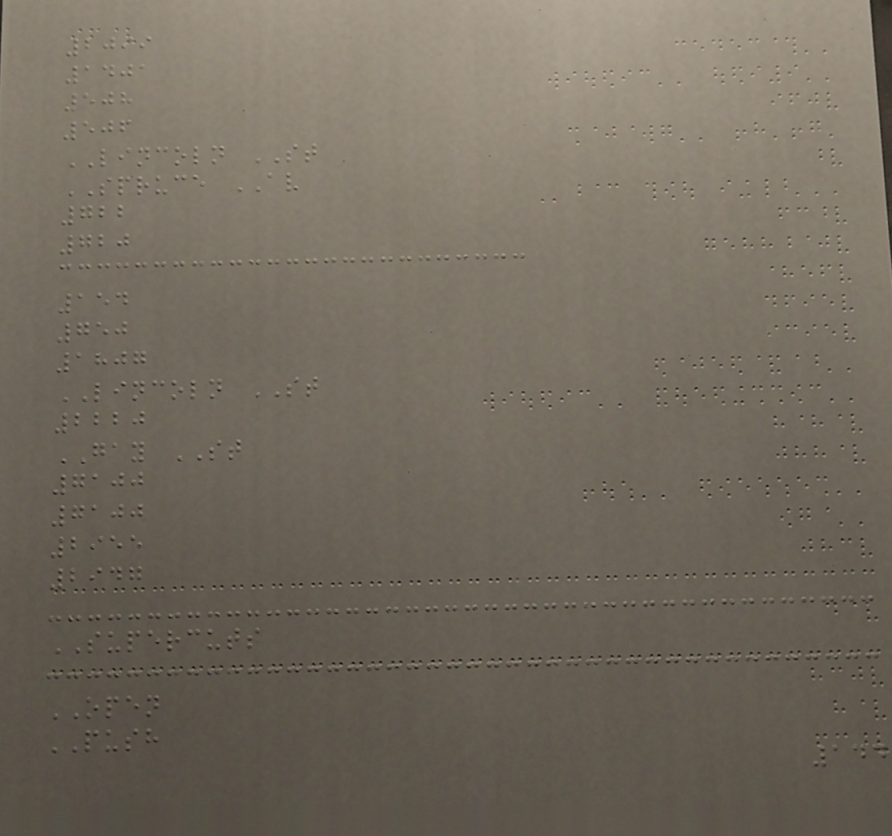2099
1401
508
506
LINCOLN ST
SPRUCE AV
722
720
154
750
1807
LINCOLN ST
2220
GAY ST
7100
7100
2955
2947
SUPERCUTS
OPEN
PUSH
144
